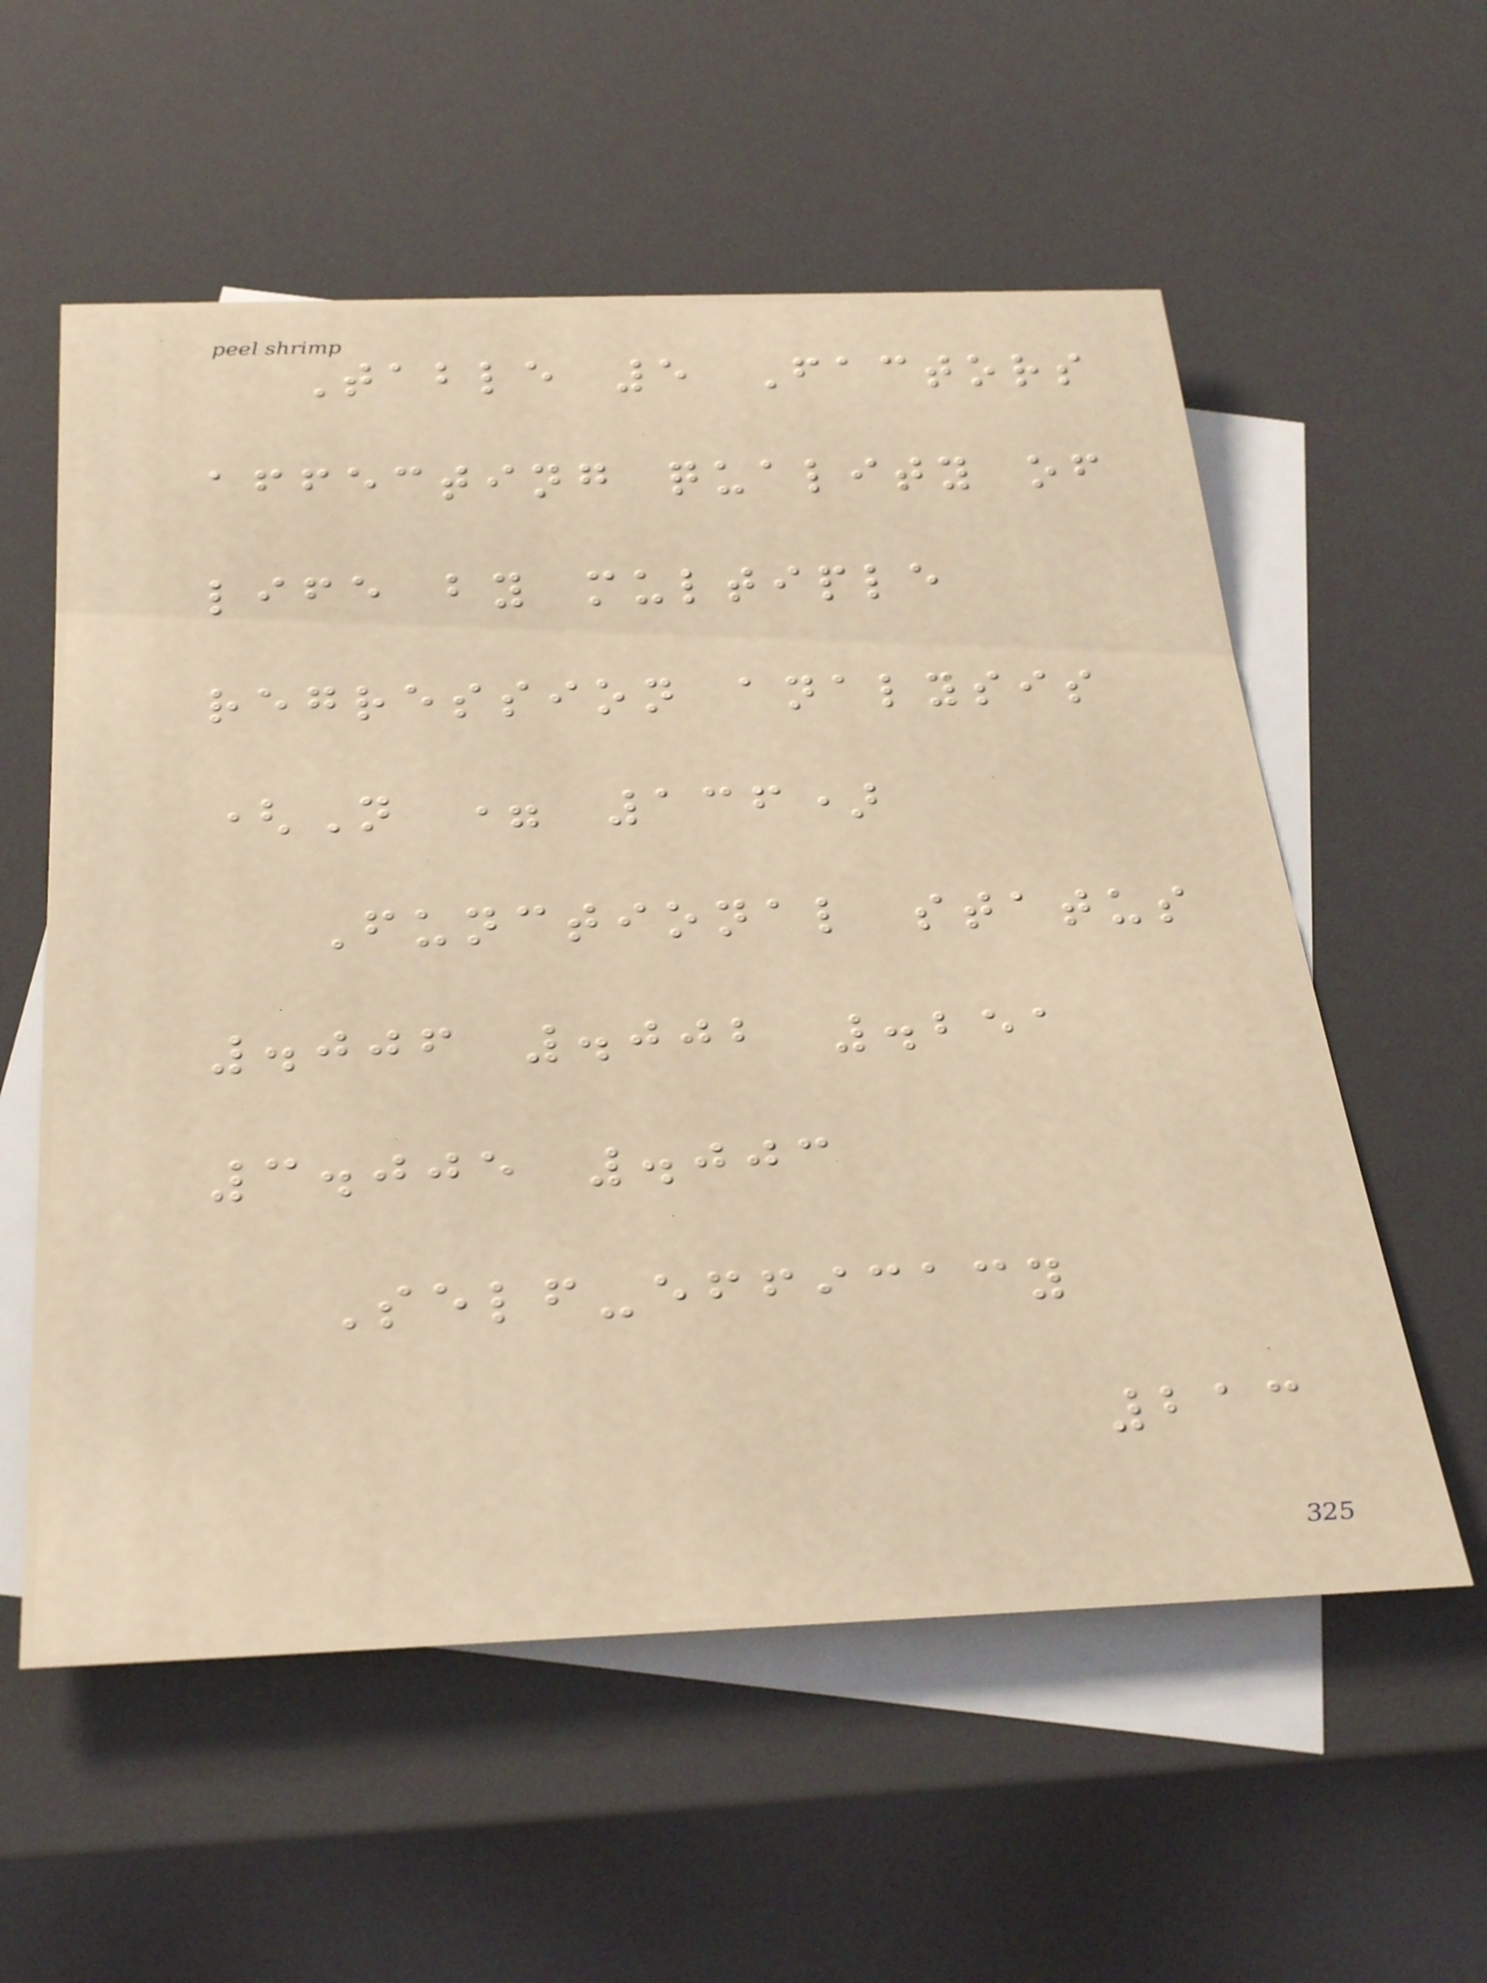Table 5 Factors
affecting quality of
life by multiple
regression analysis
(N = 136)
Functional status
.006 .002 .251
3.005 .003
Self-efficacy
213
